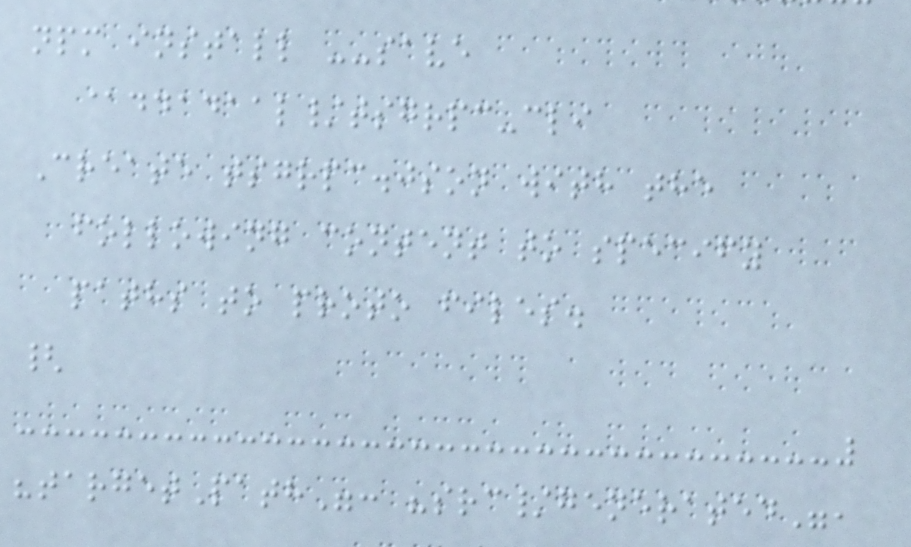npm install --save
@ddadaal/tsgrpc-cli
Create tsgrpc.json with the
following content to specify
paths to proto files.
{
"targetPath": "src/generated",
